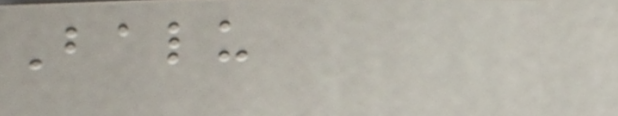Balu
